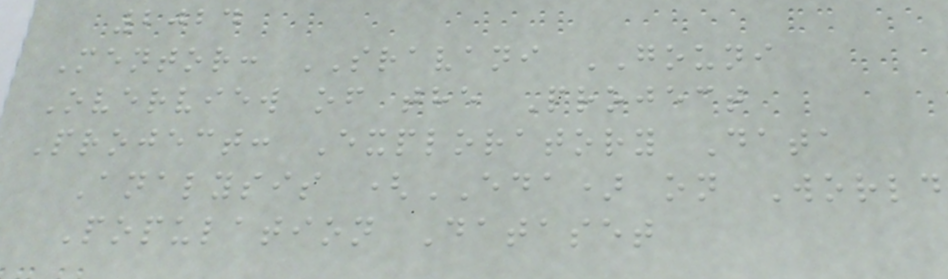2024
Mentor: SRAVANI GOUNI
Overview of the Project
Project: Exploratory Data
Analysis (EDA) on World
Population Dataset
